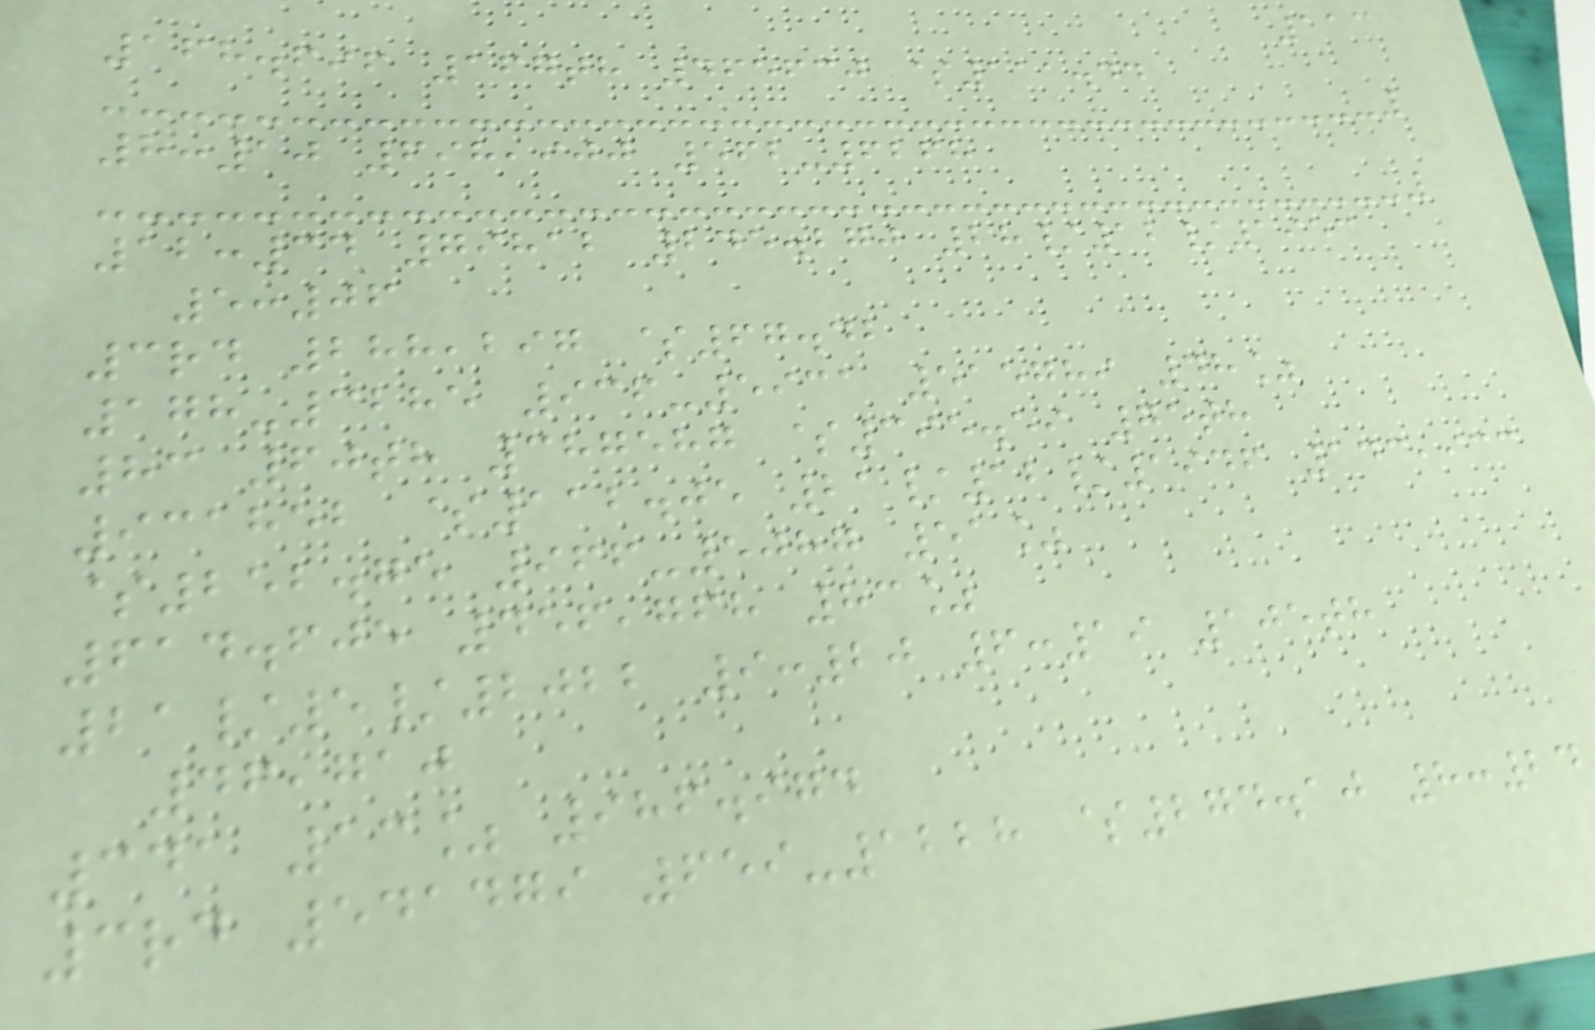113
168.696 167th 465630 $111.44
8:10 698,900 562-6268
12:34 79812 245.270 28/12/1953
5:06
3rd 288,297 $67.42
178-3285 936-5931 515789 48%
83 60th 387587 $395.59 75th
931852 $112.05 21/12/1946 143,933
$252.75 966-5087 51%
614.605 456,768 83%
21/5/2022 9:20 6:19 105th
46,710
341 13% 986.974
3rd 541479 659-1228 $274.10 8:24
